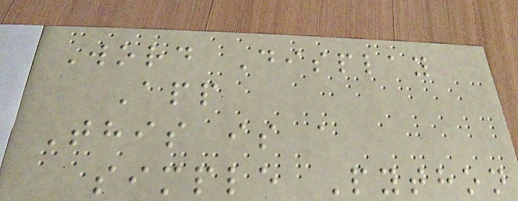Word Display
App
This is a
simple Python
